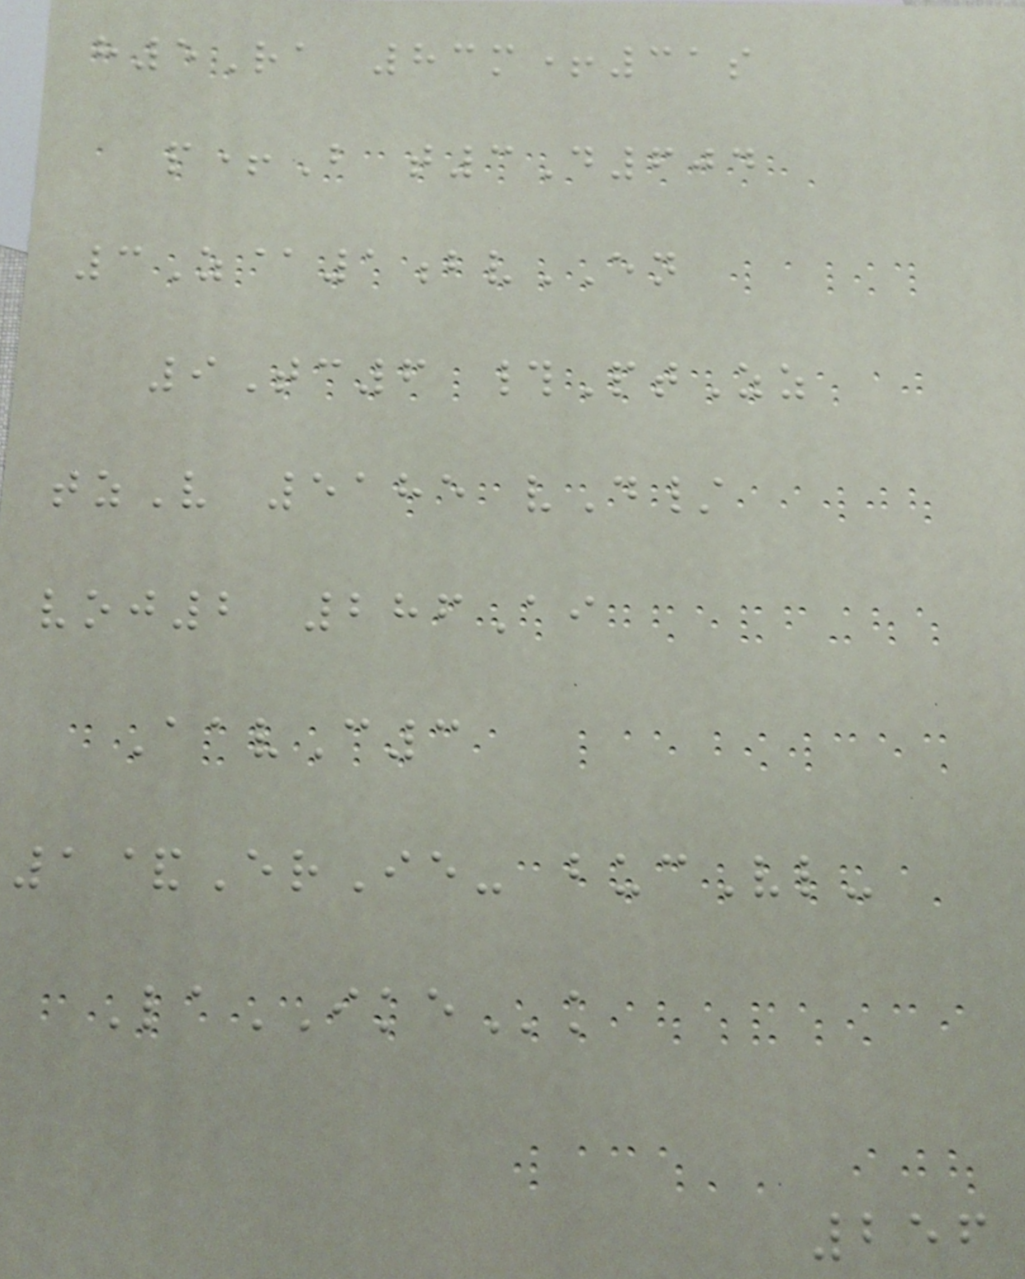h5Ra 83m+31s
p+B t3D604
3Z@1bvEN
9Tc6 #PtZz
tzV 5185 vD/
voj2 286Ai
AavC3
1&ErIe- bucVl-
LaIKEk
256
